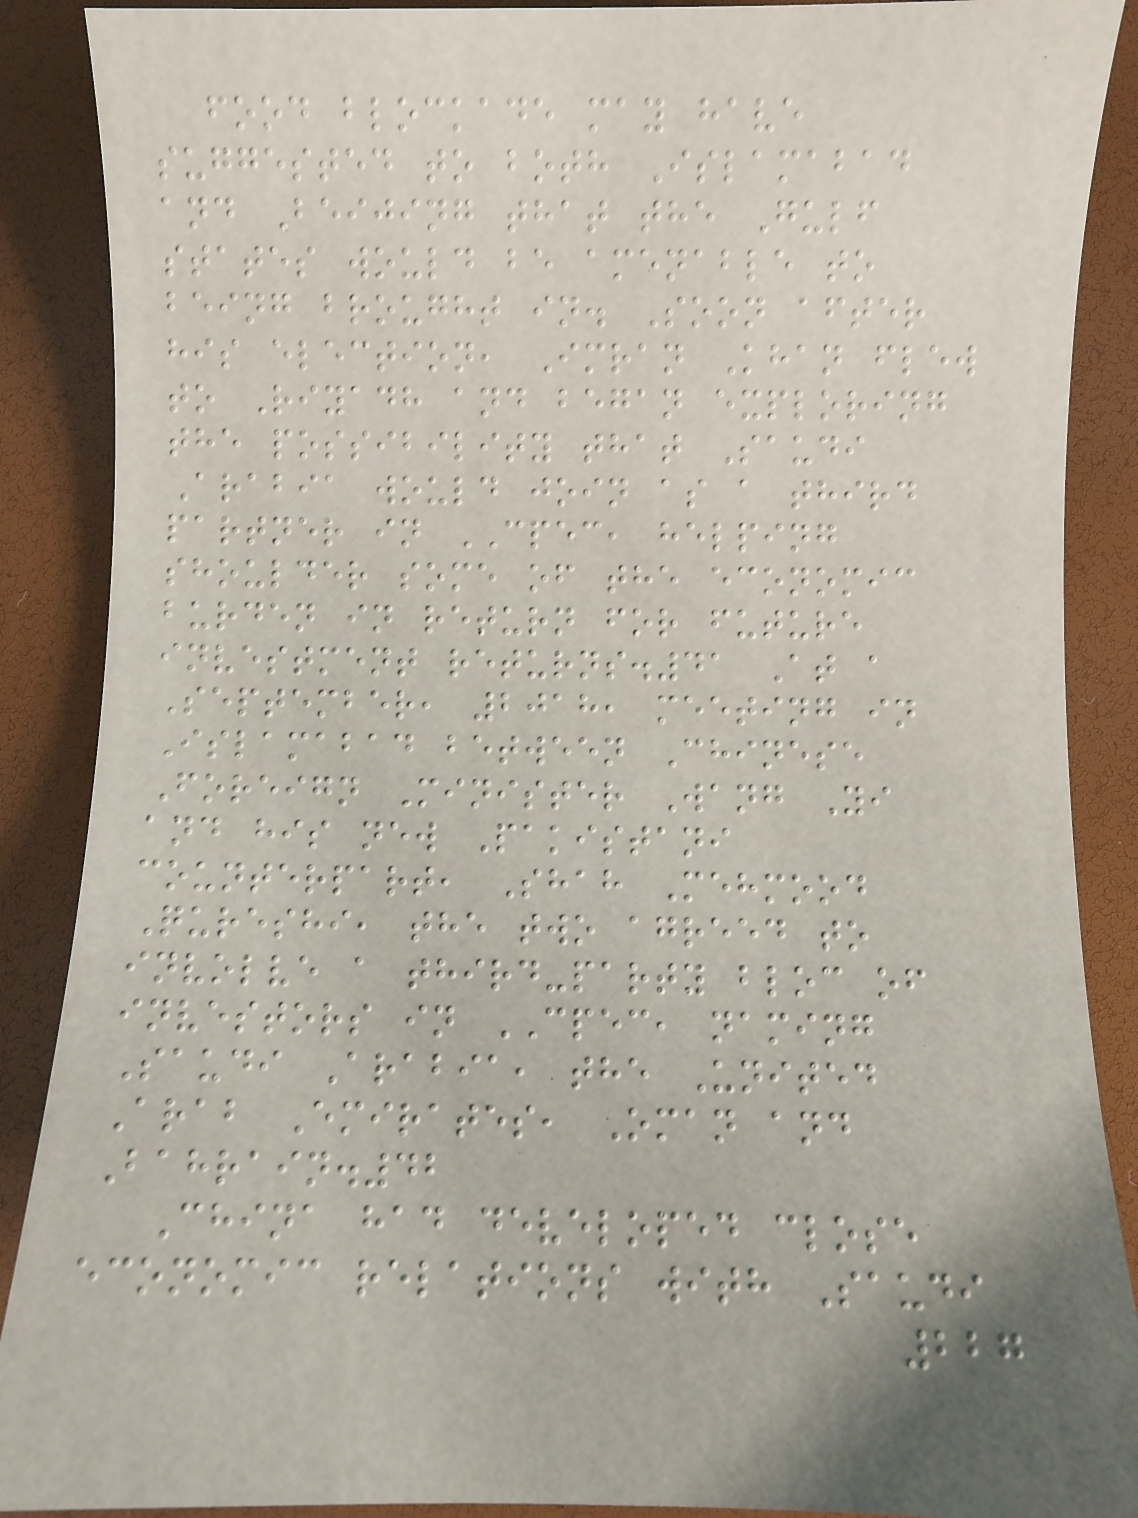food blockade may have
suggested to both Islamabad
and Beijing that the Gulf
states would be amenable to
being brought in. Soon after
his election, Imran Khan flew
to Riyadh and began exploring
the possibility that Saudi
Arabia would join as a third
partner in CPEC, helping
shoulder some of the economic
burden in return for future
investment returns.41 At a
September, 2018, meeting in
Islamabad between Chinese
Foreign Minister Wang Yi
and his new Pakistani
counterpart, Shah Mehmood
Qureshi, the two agreed to
involve a third-party bloc of
investors in CPEC, naming
Saudi Arabia, the United
Arab Emirates, Oman and
Bahrain.42
China had developed close
economic relations with Saudi
227
